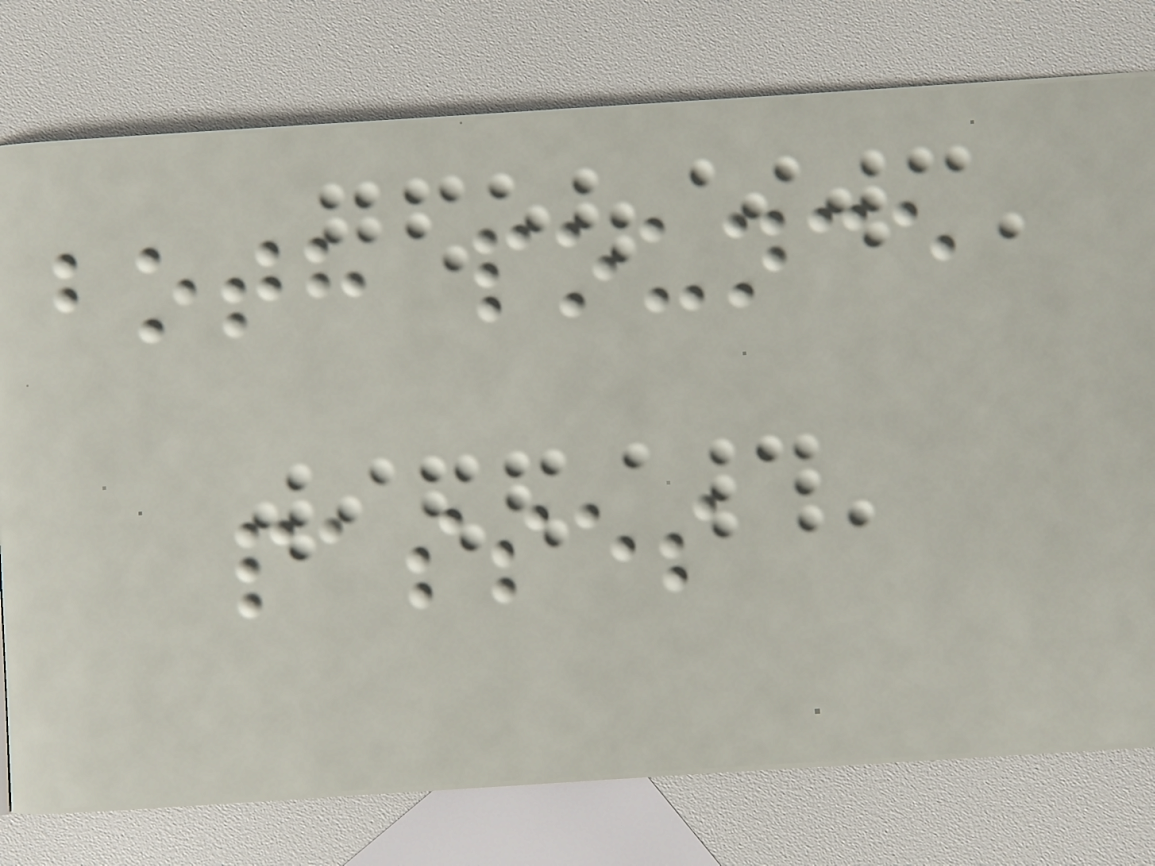both pounce
passes
